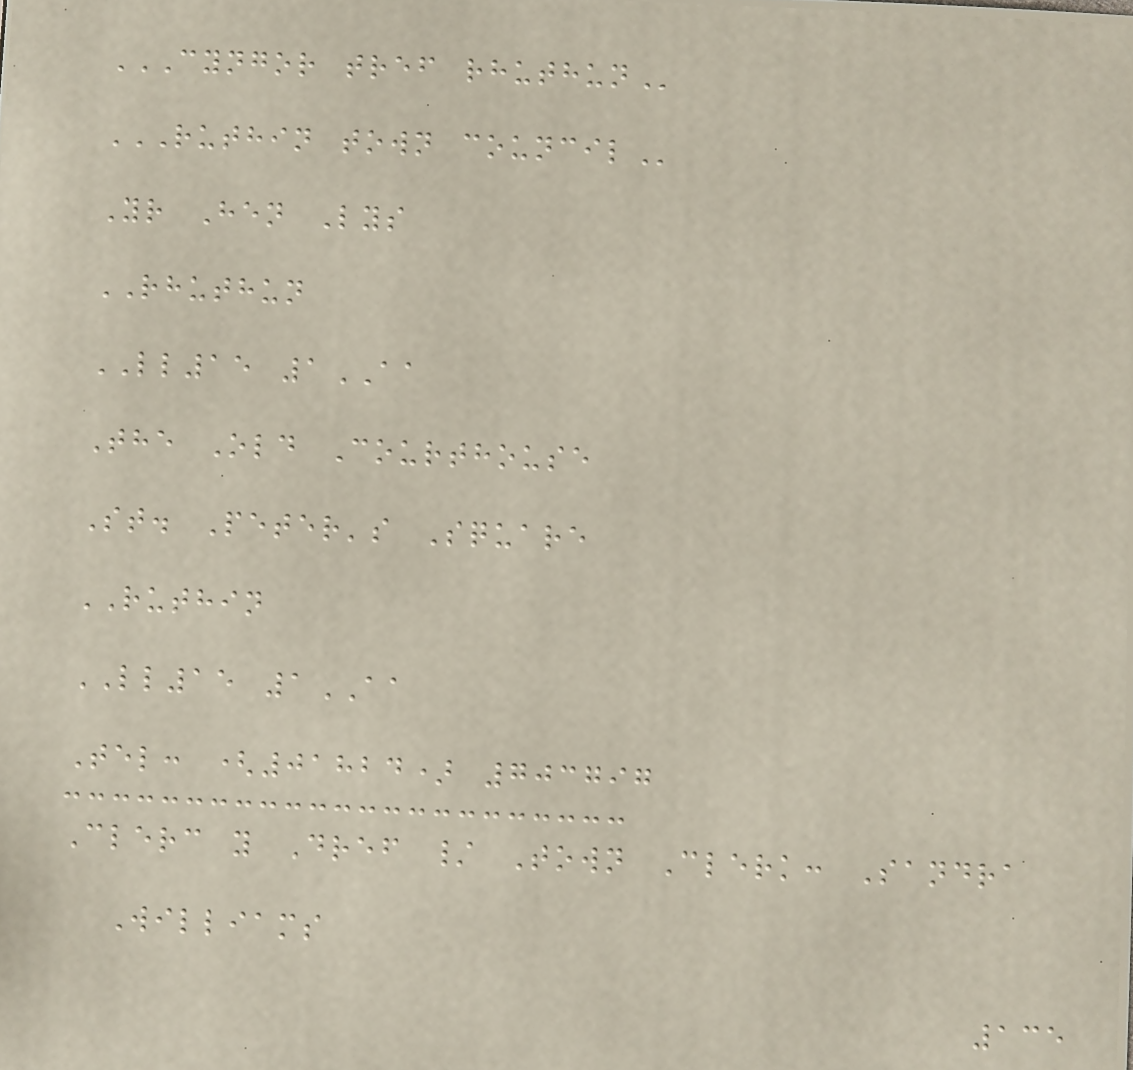CYNGOR TREF RHUTHUN
RUTHIN TOWN COUNCIL
Yr Hen Lys
RHUTHUN
LL15 1AA
The Old Courthouse
St. Peter's Square
RUTHIN
LL15 1AA
Tel: (01824) 703797
Clerc y Dref / Town Clerk: Sandra
Williams
135
